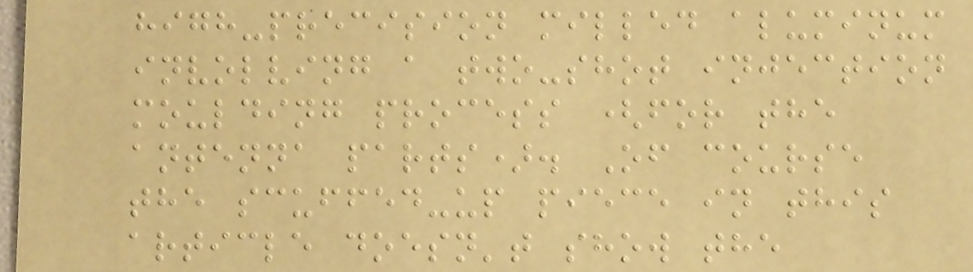high-precision milled aluminum
involving a two-shot injection
moulding process (for the
antenna parts). Of course
the scuffed-up piece in this
article doesn't show the
